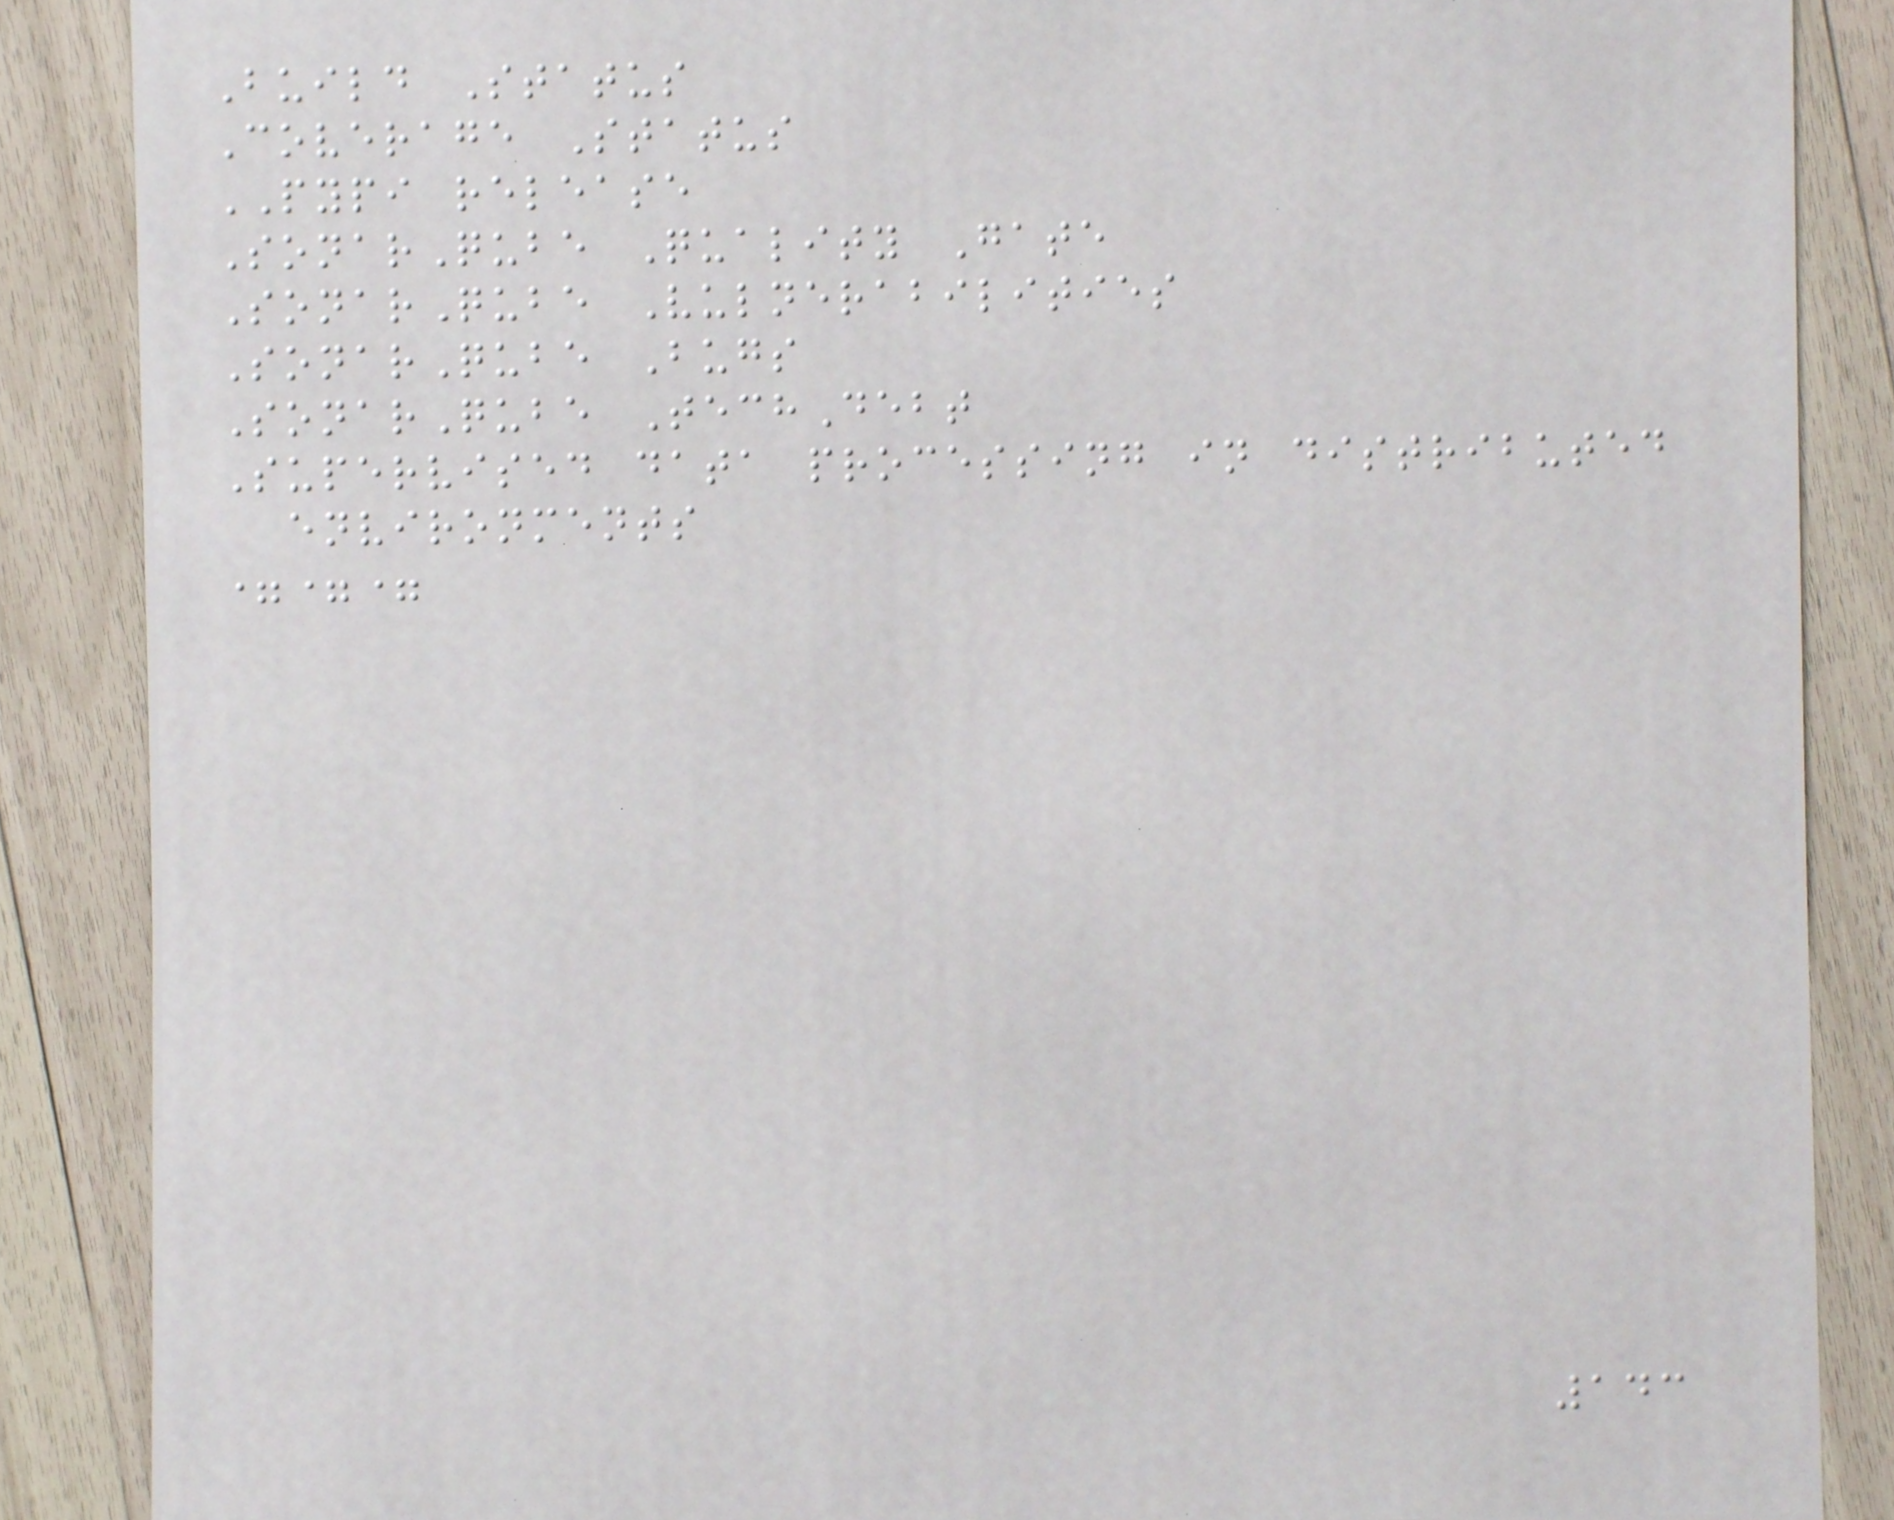Build Status
Coverage Status
PYPI release
SonarQube Quality Gate
SonarQube Vulnerabilities
SonarQube Bugs
SonarQube TechDebt
Supervised data processing in distributed
environments
===
143
